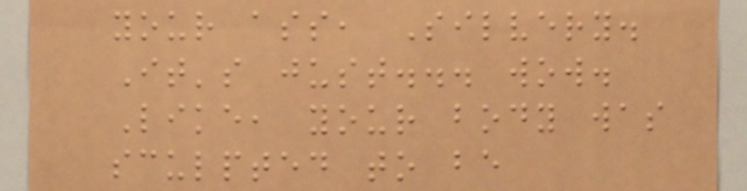your ass, Silvery.
It's just... wow.
Like, your body was
sculpted to be
